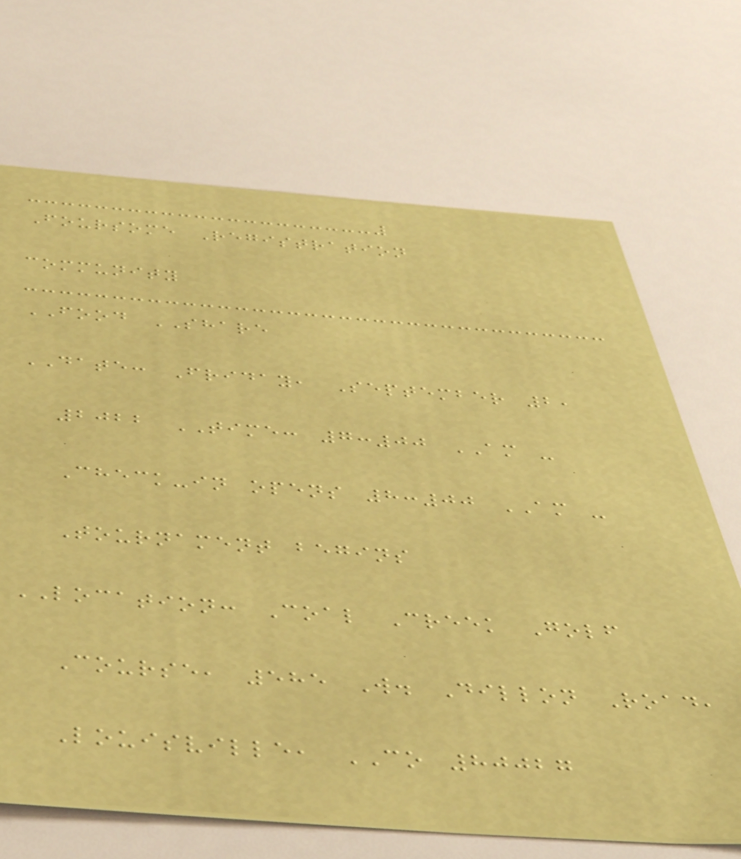Foursome Registration
community
FOOD SHARE
DATE: Friday, September 2,
2022 TIME: 7:00 AM -
Check-in opens 8:00 AM -
Tournament begins
LOCATION: Coal Creek Golf
Course, 585 W. Dillon Road,
Louisville, CO 80027
